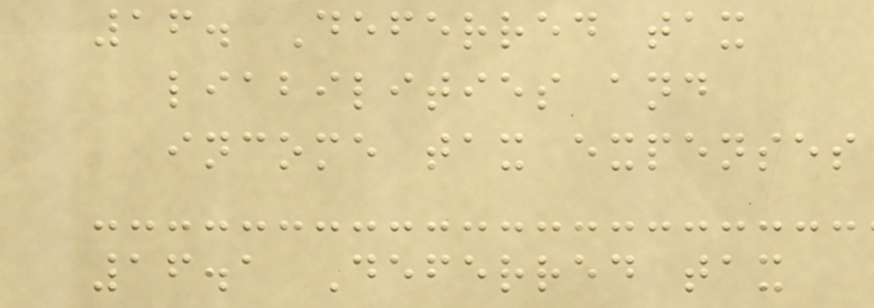16. Deferred tax
liabilities and
income tax expenses
16.1 Deferred tax
